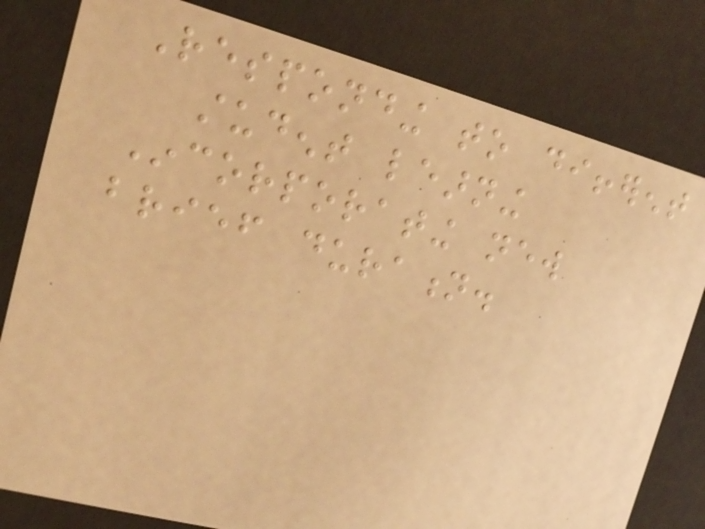Responding to different
student learning
Incorporating new
brief duration.
